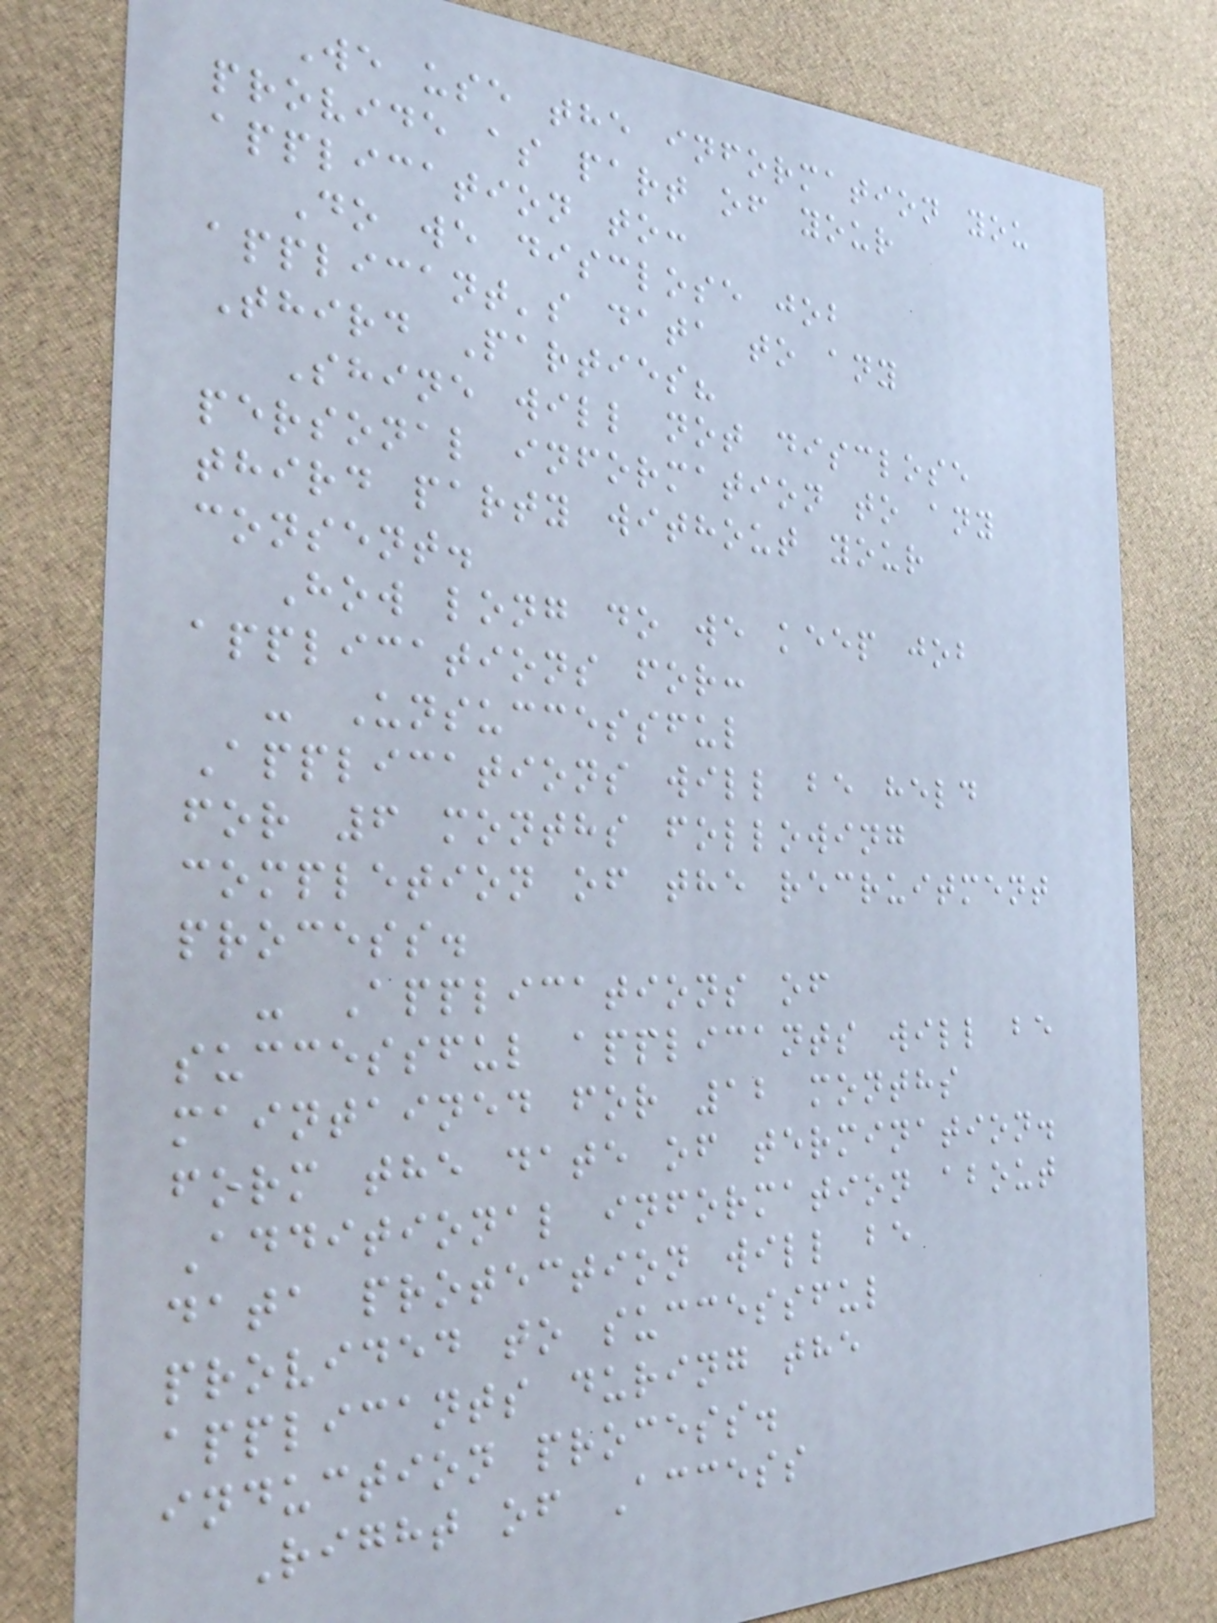We use the information you
provide as part of your
application to:
Do we disclose job
applicant's data to any
Third Parties?
Shine will not disclose
personal information to any
third party without your
consent.
How long do we keep job
applications for:
- Unsuccessful
Applications will be held
for 6 months following
completion of the recruitment
process.
- Applications of
successful applicants will be
maintained for 12 months
form the date of termination.
Additional information about
data protection will be
provided to successful
applicants during the
induction process.
Right of Access
